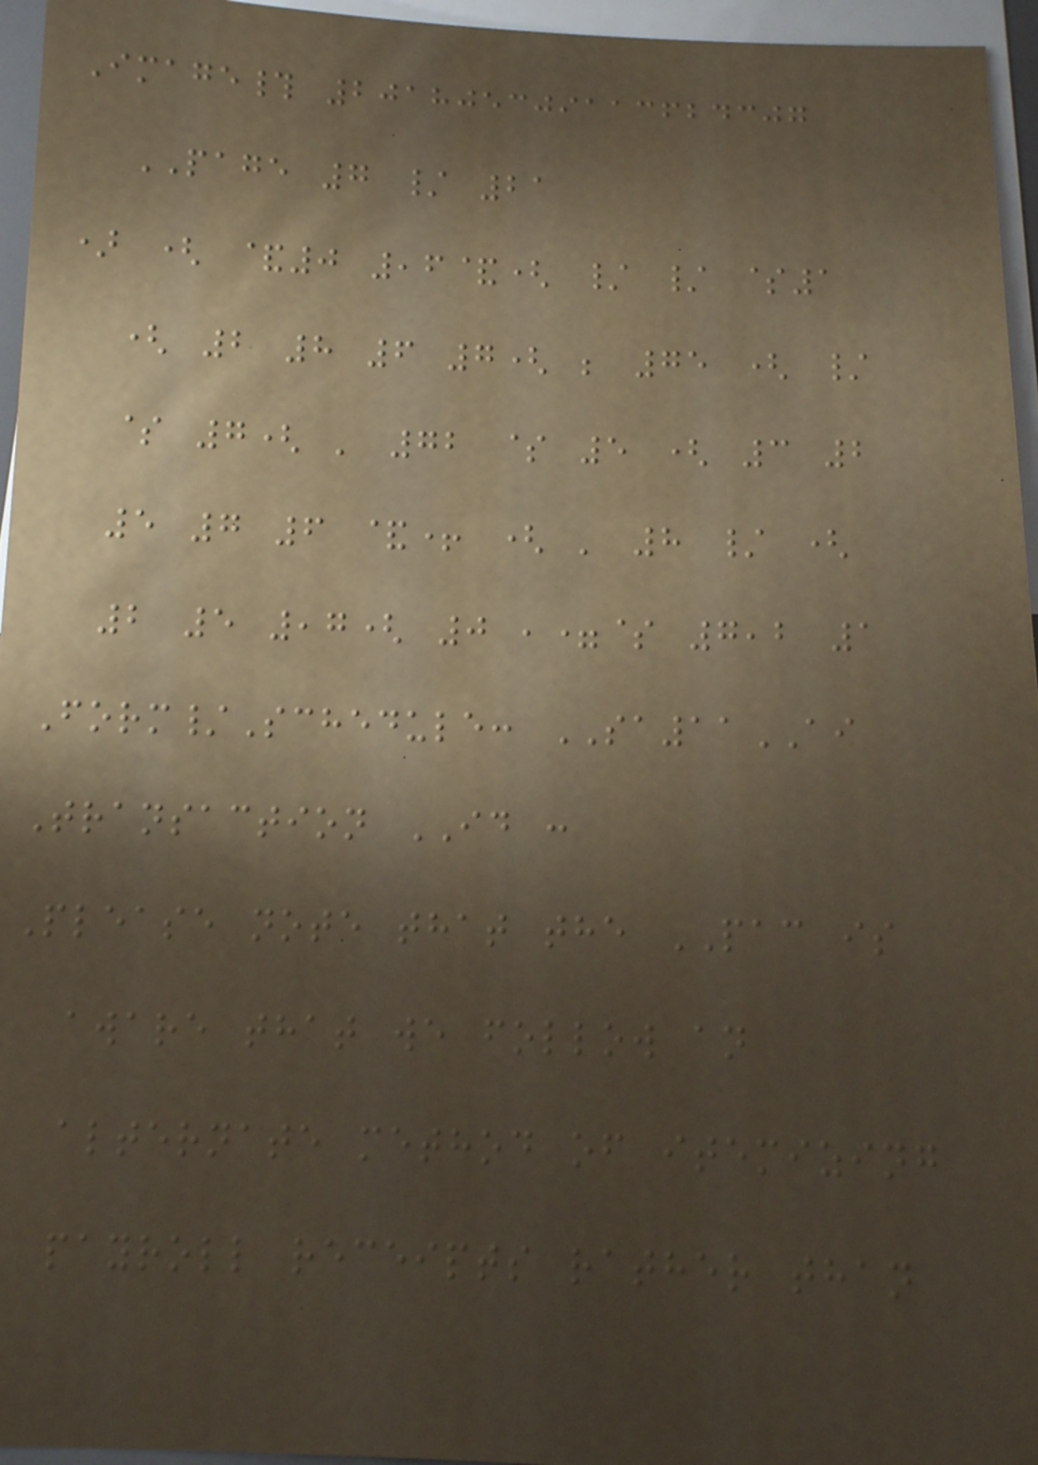Image# 201805309113624307
PAGE 7 / 21
) ( &0 ,6&( / / $1
( 2 8 6 7( ; 75 ( /
$ 7( ' 72 $ 5 ( 3 2
5 7 6 &+ ( ' 8 / (
2 5 ,7( 0 ,=$ 7,2 1
Form/Schedule: SA11AI
Transaction ID :
Please note that the PAC is
aware that we follow an
alternate method of itemizing
payroll receipts rather than
